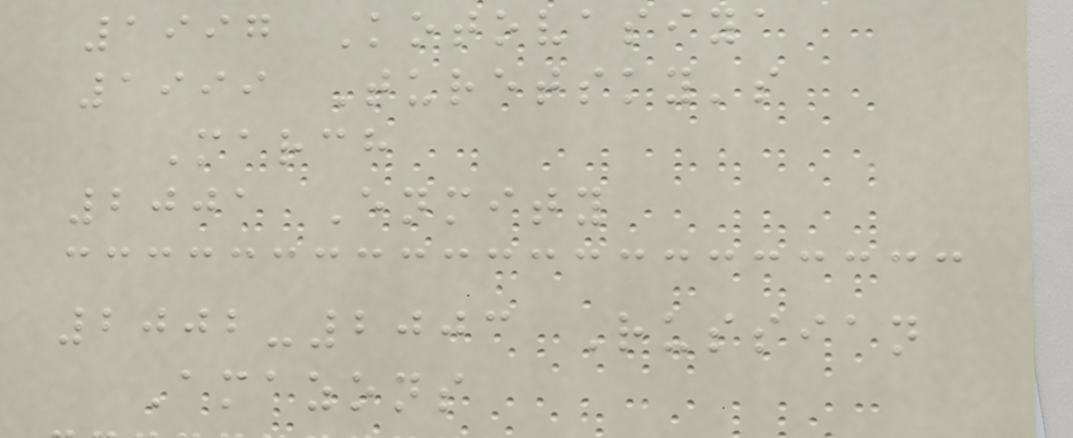1997 Kotovasiya
1999 Turetsky's
March
2001 Enmity
2002-2003 Russian
Amazons
